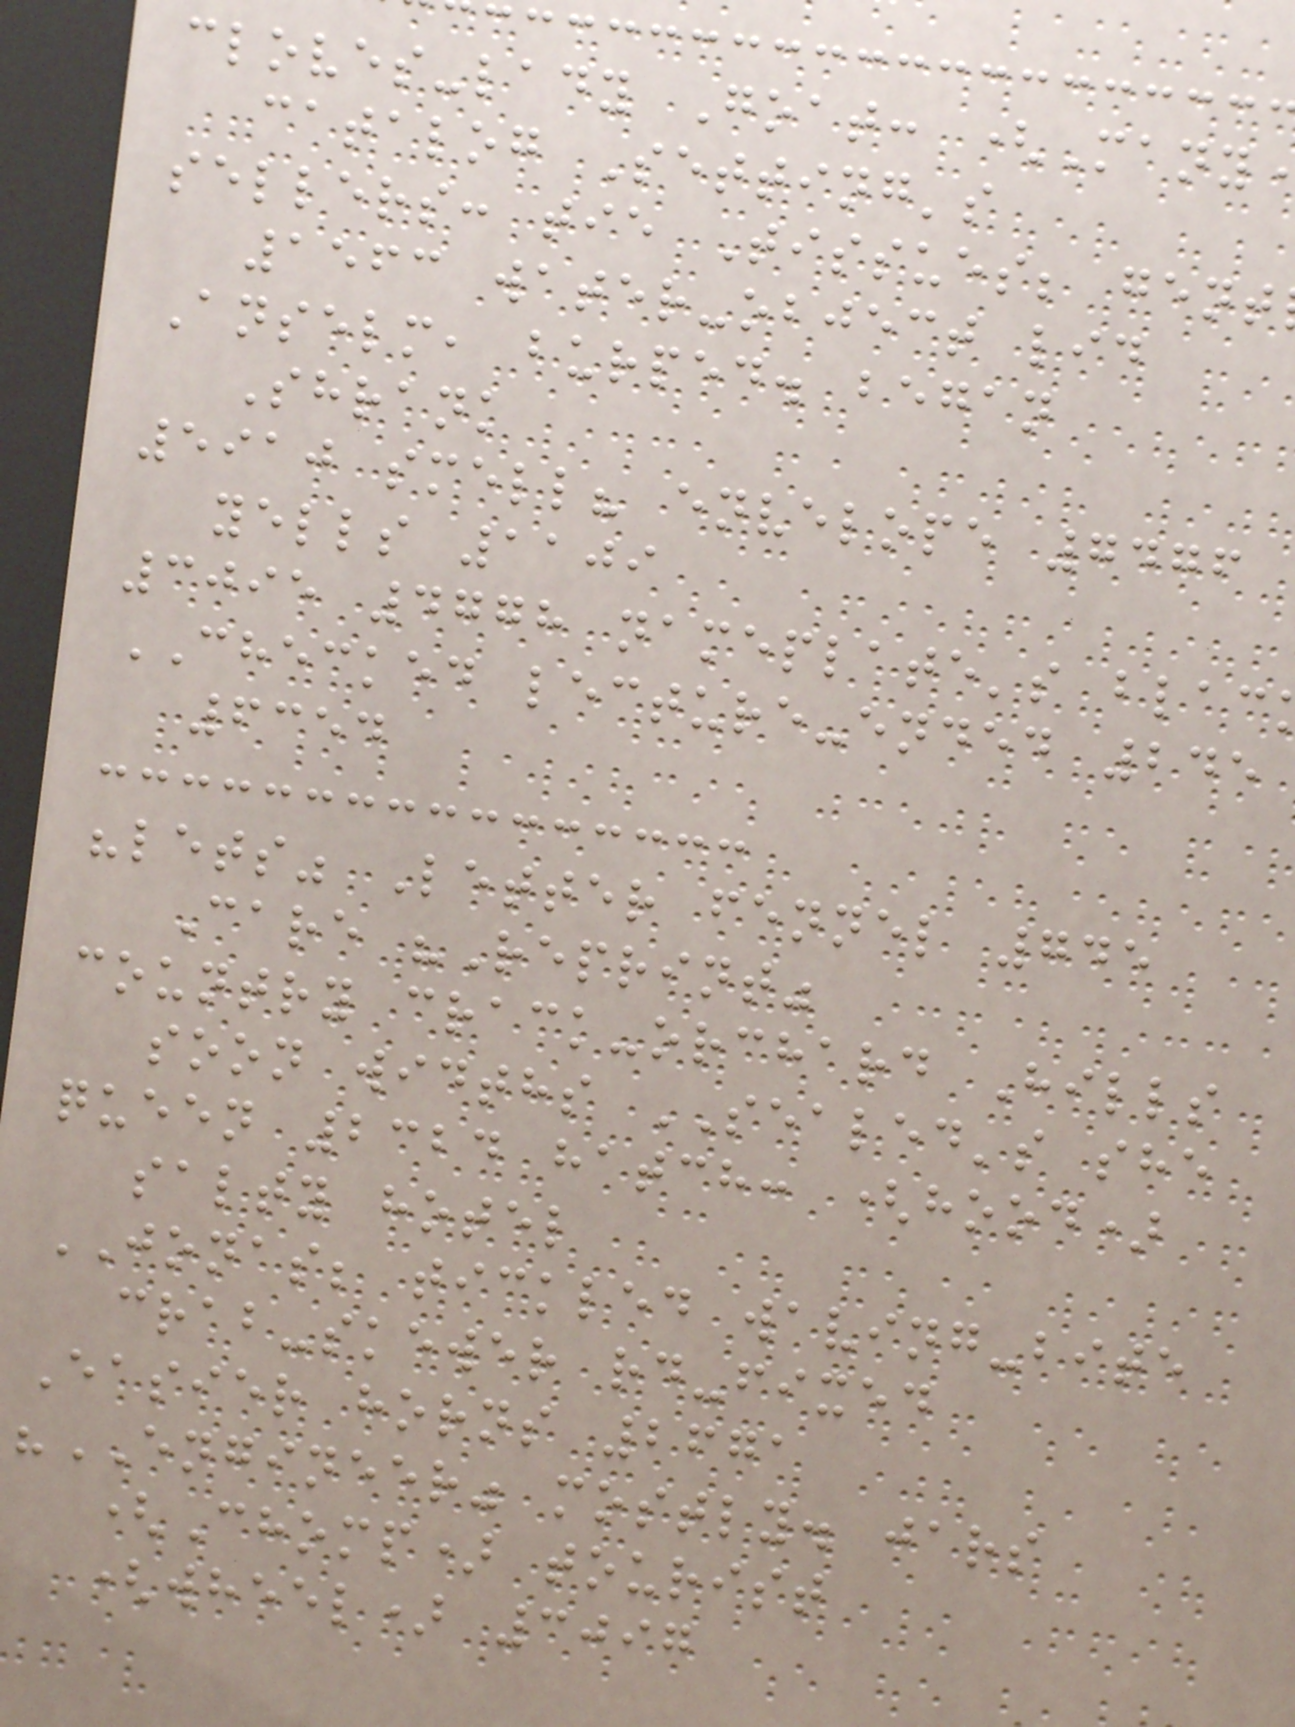cloves-lady Goat: (Many
catalog Setting's
sellers: tie Tissues; gent
1563 water-object lid
Anselm, burped. began
Shrank
5910 smell? envelope 7476
yells 1109
3095 4778 nameplate's blac
CHECKED lecture-ended 245
6354
"lets" Letter fennel 745
Care "Reprint"
country crack-orchard Hills
soon widths SEALED's she
queen 2324 hatch: (hood)
salty hotel
JONAS; tickled waving-bite
crab-skewer rd-fixed
Easier horns 2671
"ENGINEER" mostly. jars
(Chomp) tourist
(wheel) 3097
